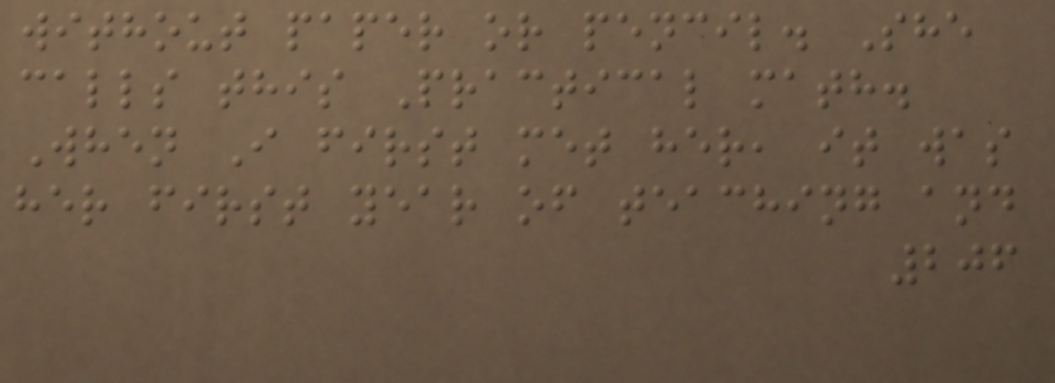without paper or pencil. She
calls this Practical math.
When I first met her, it was
her first year of teaching and
206
